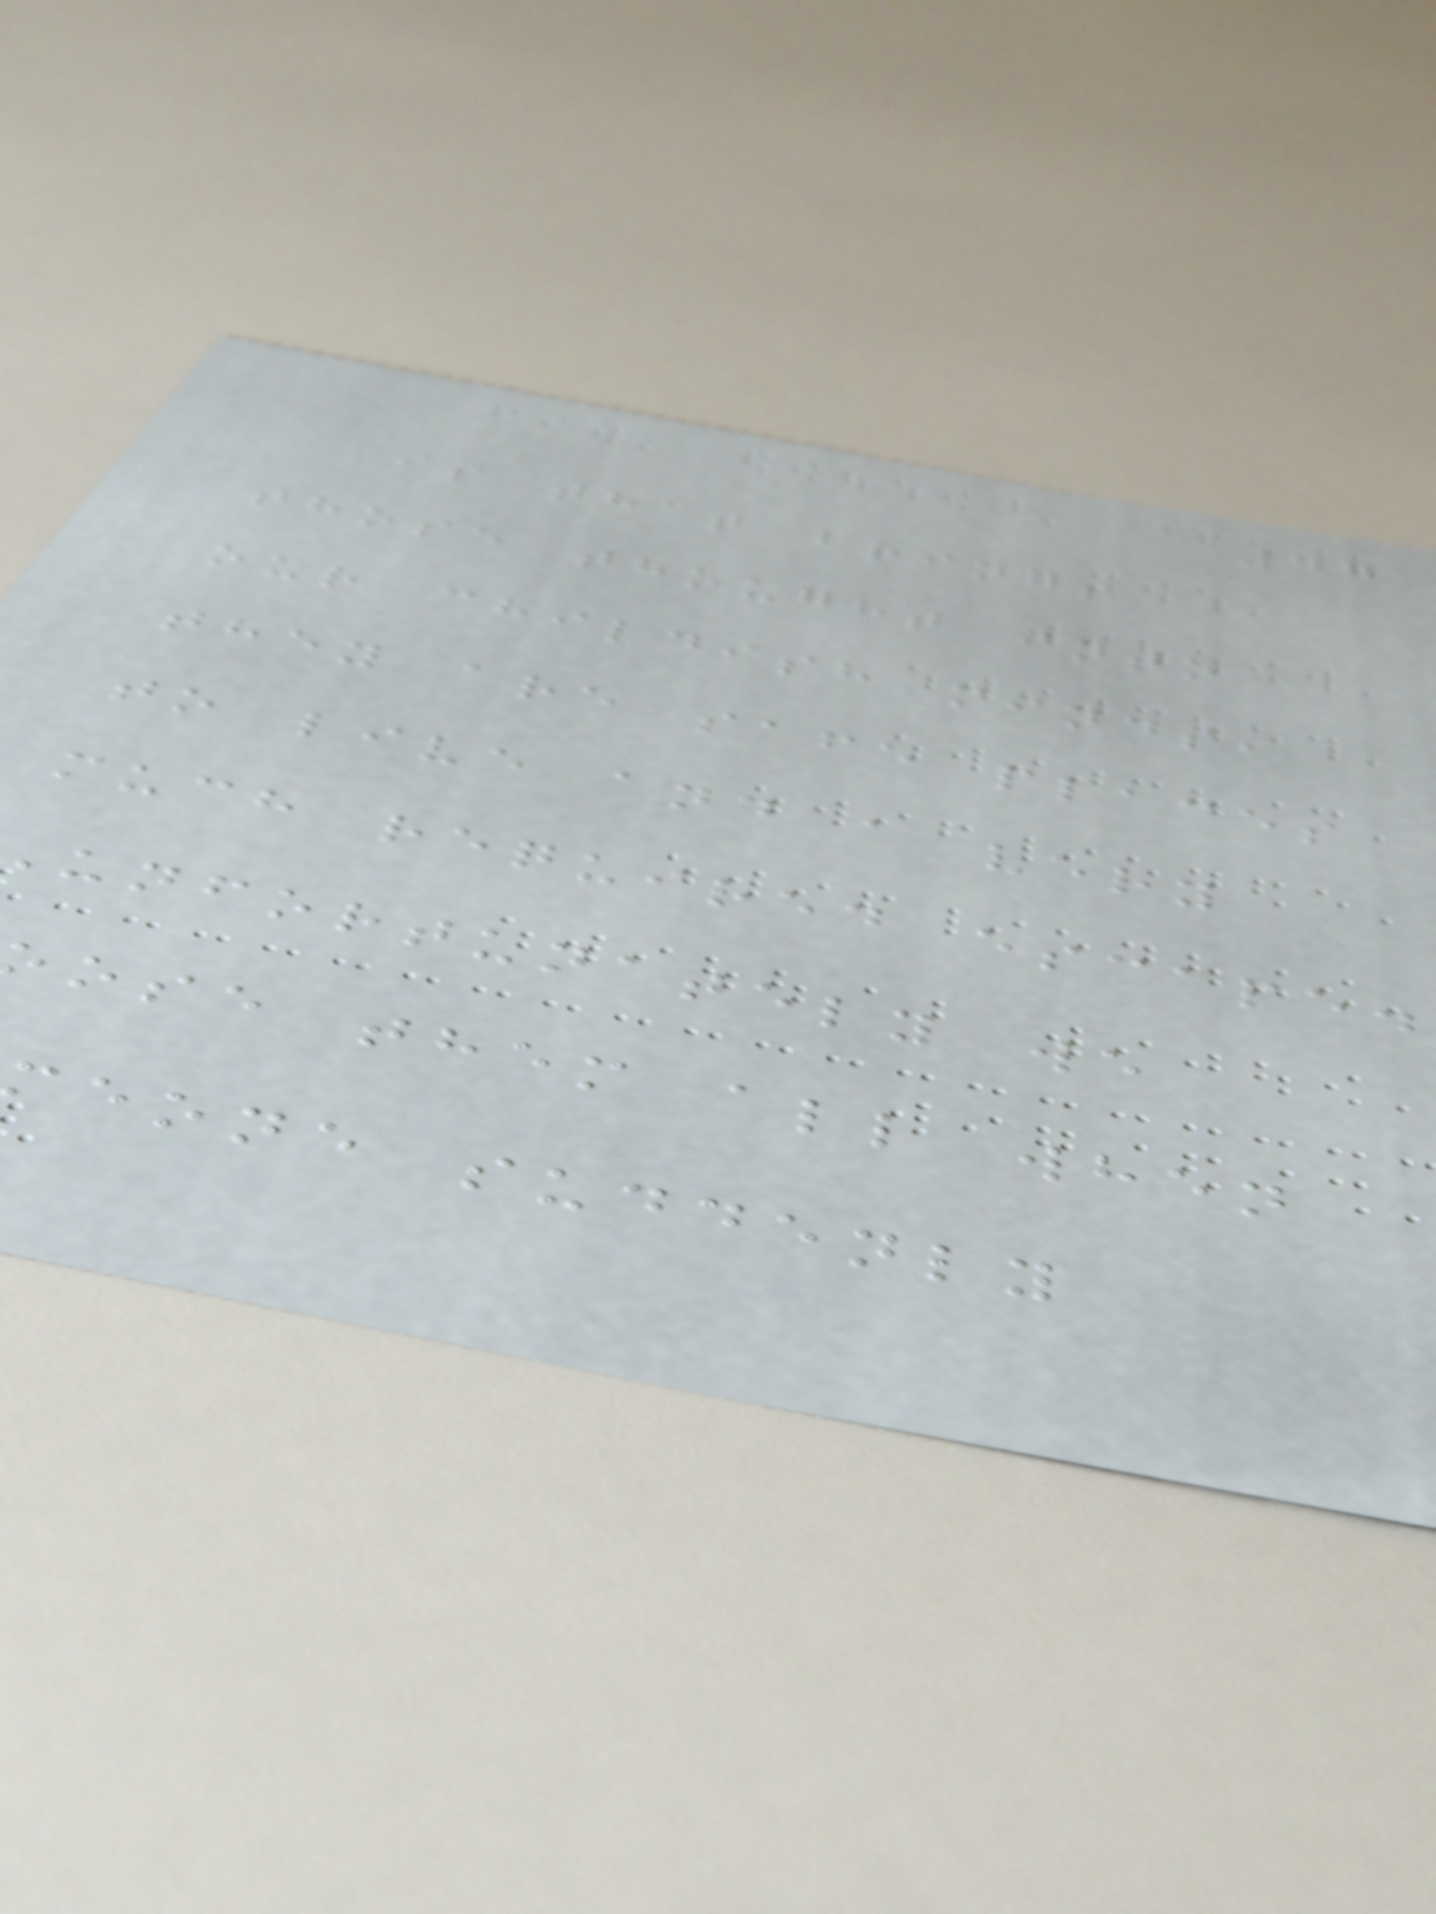47
is that brings
those thought into
our childish minds,
they are safe places
to live and a very
much required escape.
unfortunately we
ose them all when
eone suddenly
